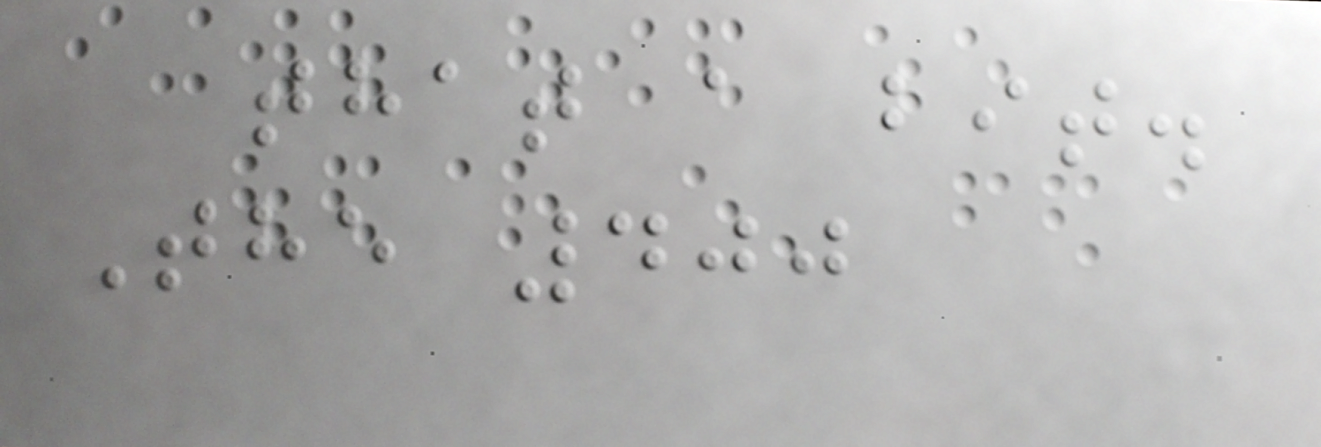that a bit.
The 400
